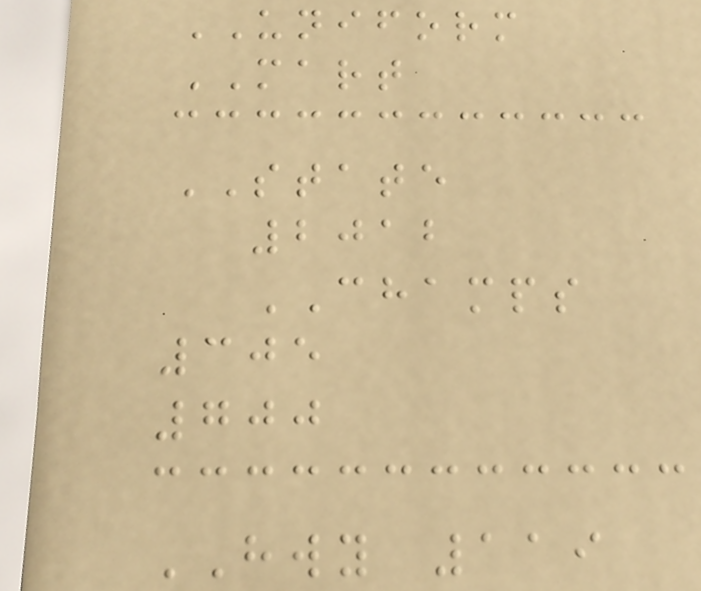UNIFORM
MART
STATE
2012
CHAMPS
305
700
HWY 119
